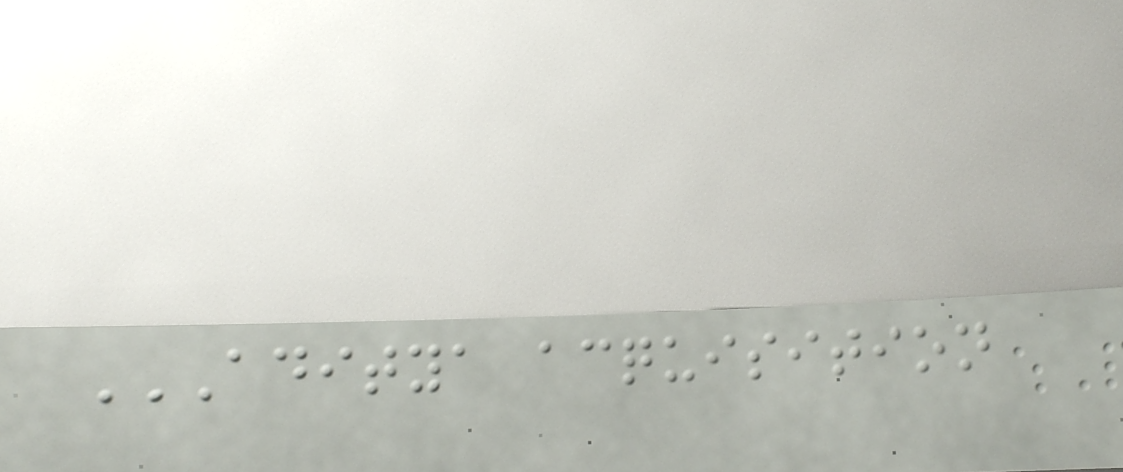ADITYA ACQUISITION
